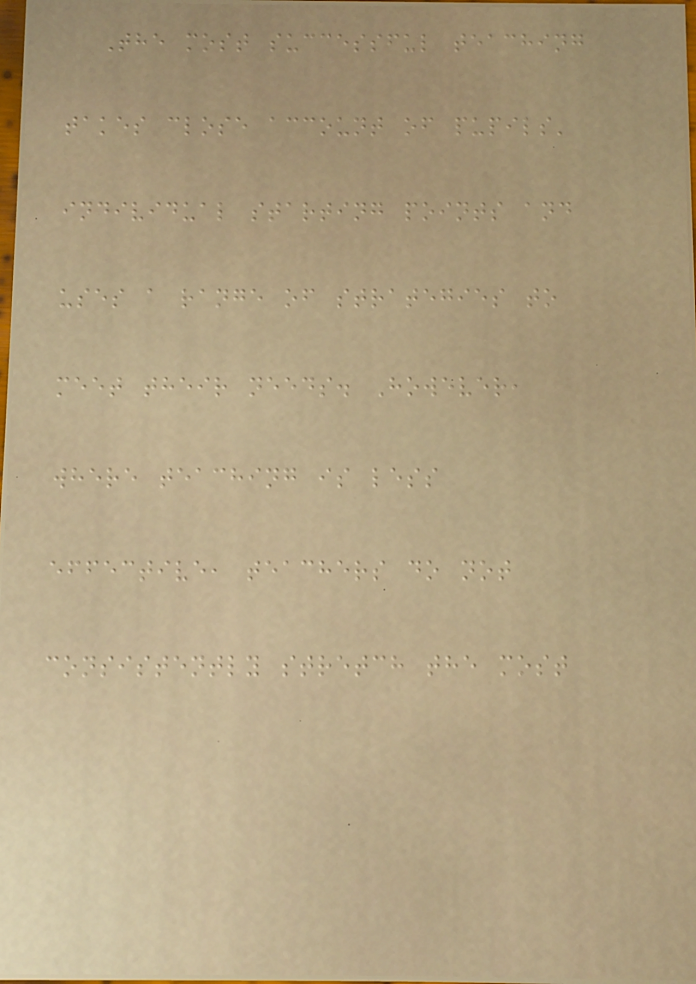The most successful teaching
takes close account of pupils'
individual starting points and
uses a range of strategies to
meet their needs. However,
where teaching is less
effective, teachers do not
consistently stretch the most
